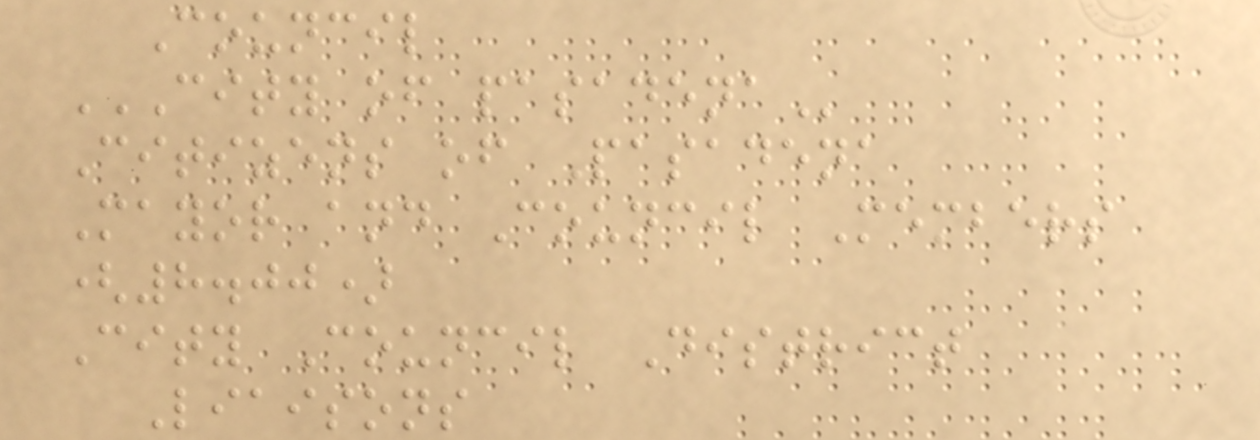Council
CITY OF PASADENA
Citizens of Pasadena
Mayor and Council Members
(8.00)
City Council District
Liaisons
